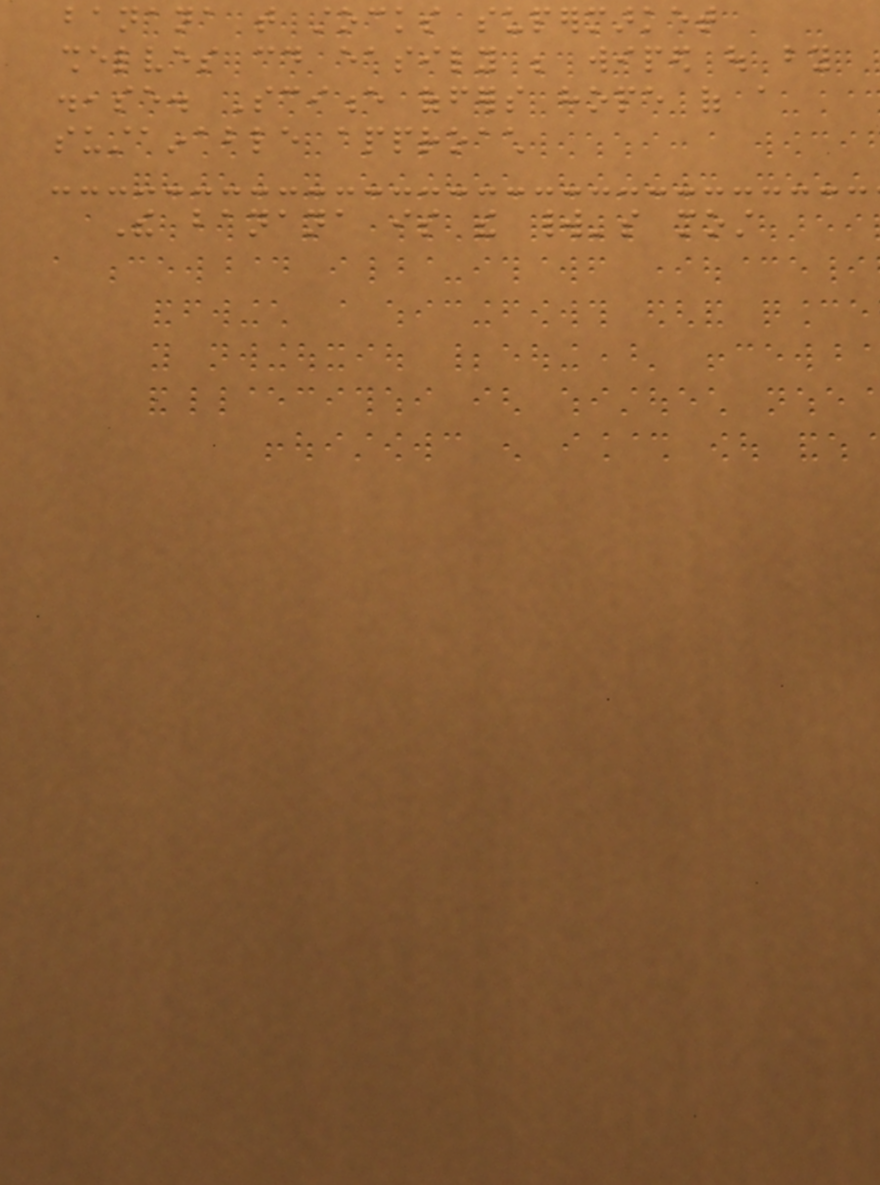banana that stocks supermarket
shelves could easily be wiped out by
disease. Science offers hope of a
sustainable approach
The banana is the world's most
